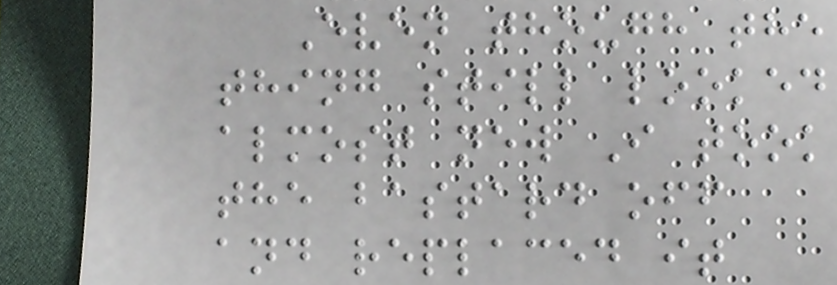Even though the
thing still looked
almost new I took
the bastard off
and replaced it
